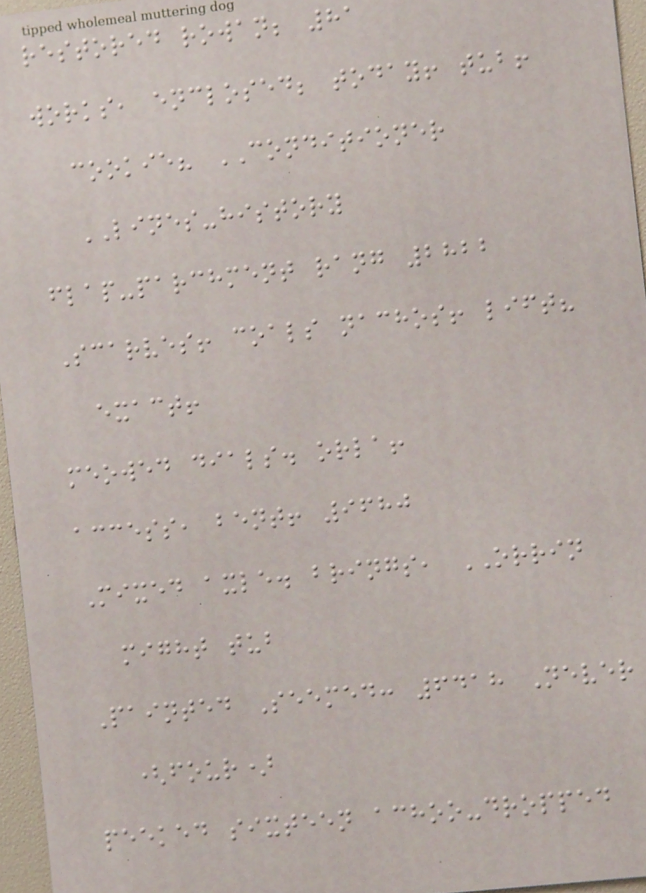restored rowan; 81
works, enclosed; today! tub!
cookie? CONDITIONER
LINES-history
flap-parchment rang 2822
Scarves! coals nachos! lift?
exact!
meowed dials. orla!
access, bent! 9680
Mixed axle. brings, ORRIN
might tub
Painted Seemed: 6418 Never
(four)
peeked sixteen achoo-dropped
